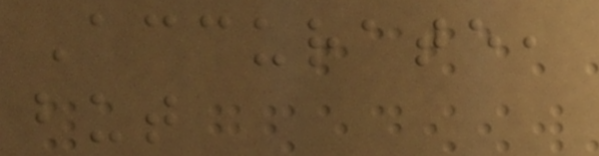Accurate,
but
